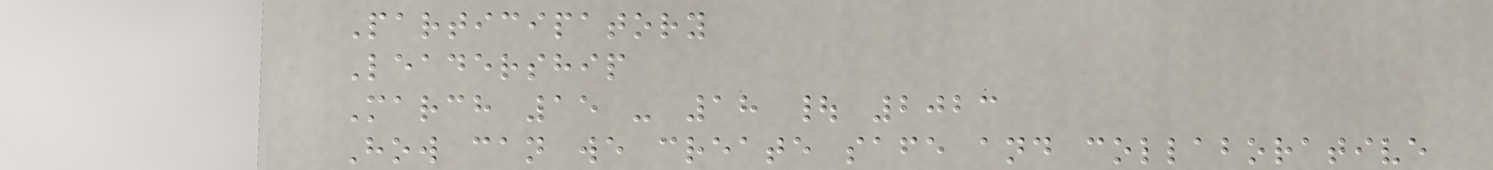Participatory
Leadership
March 15 - 18 | 2023
How can we create safe and collaborative
